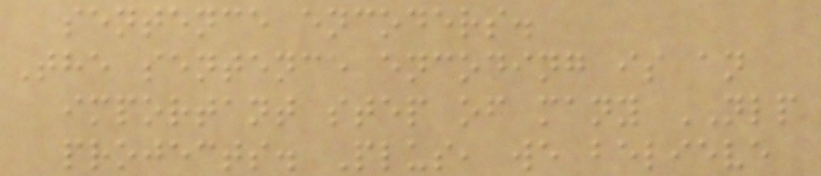sentence encoders.
The sentence encoding is an
important step of many NLP
projects. Plus, we believe
